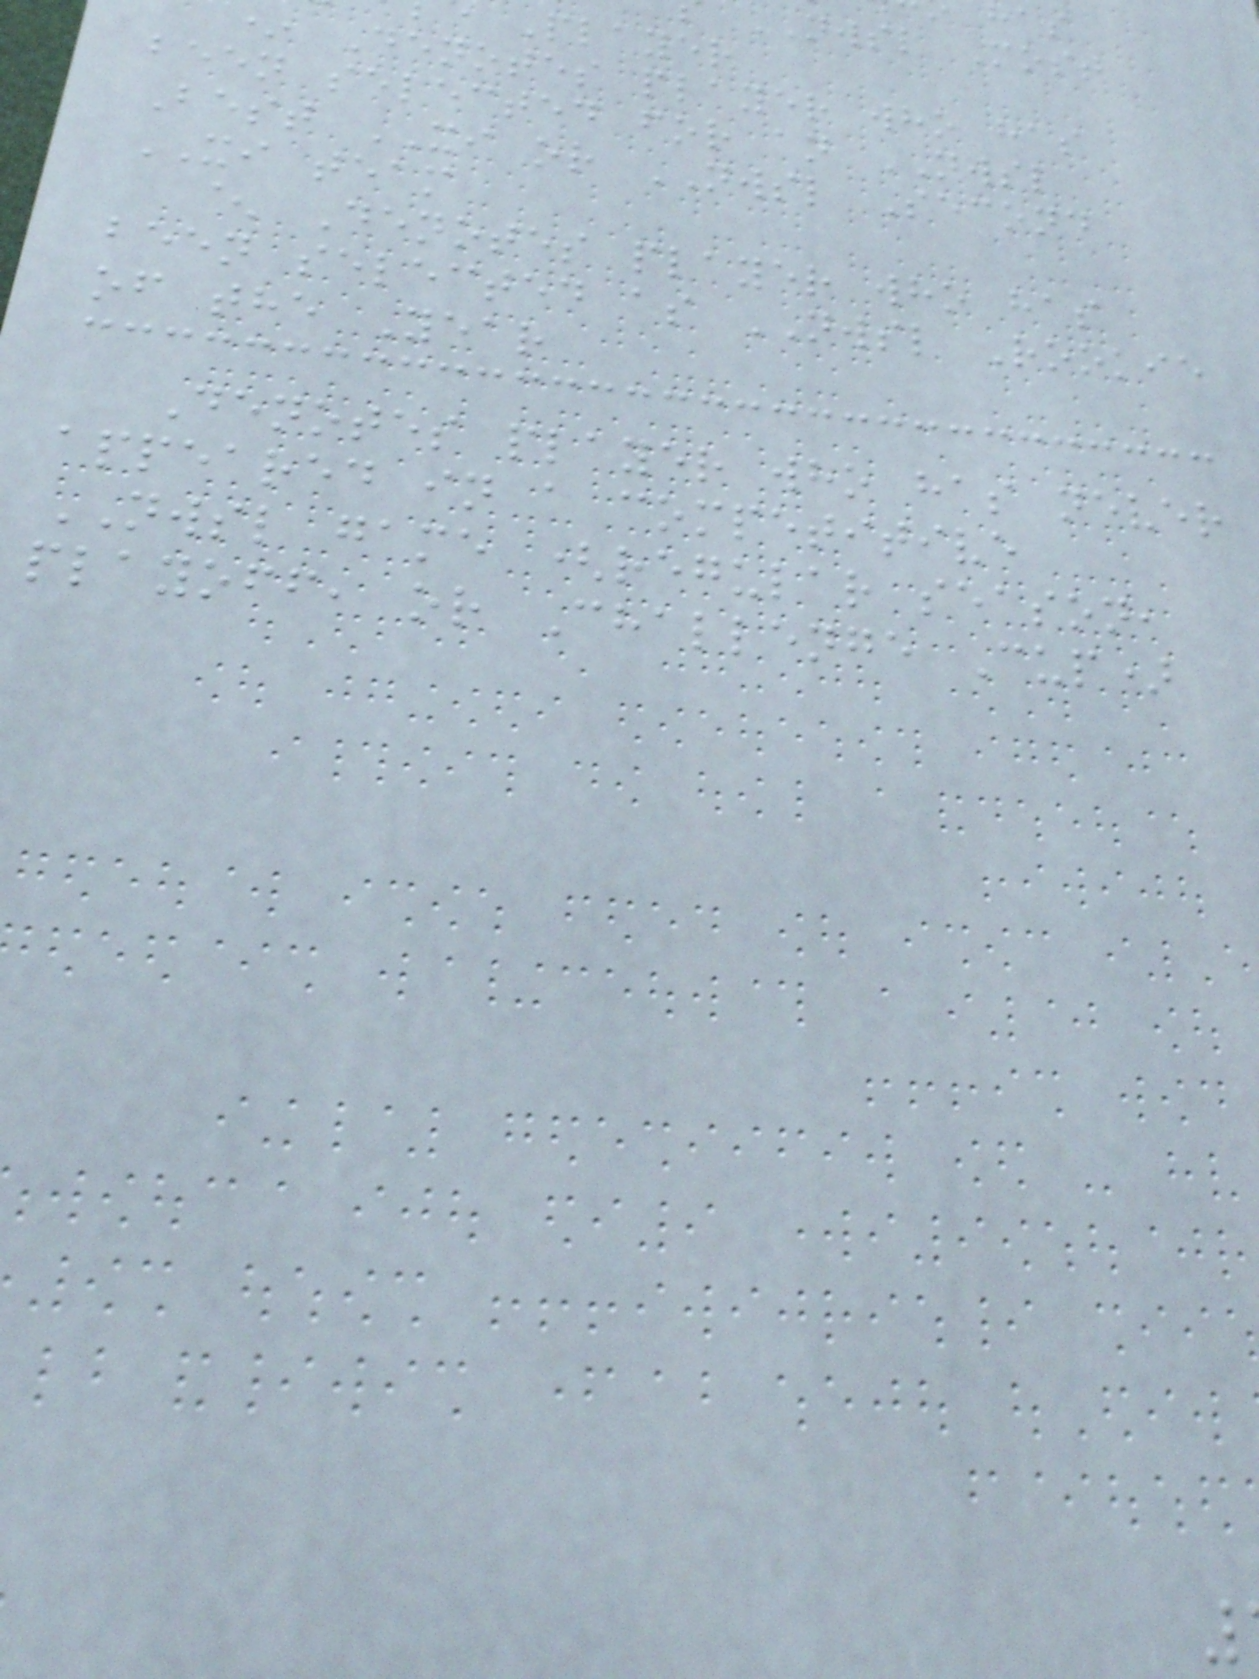NWSL Most
Player
* Denotes player who has
been selected for an NWSL
Best XI or NWSL Second
XI team
^ Denotes player who has
been selected as NWSL Rookie
of the Year
Denotes player who has never
appeared in a competitive
NWSL game (regular season,
playoff, or Challenge Cup)
